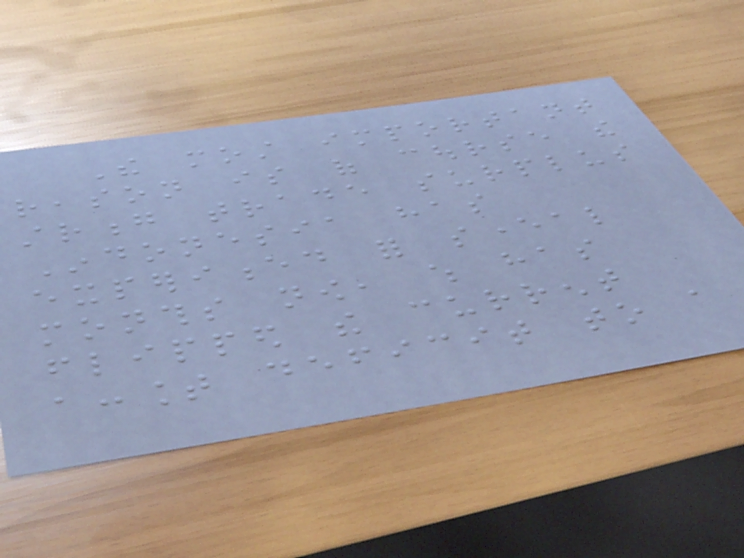The most important
reason is of course the
strong trade surplus
Indonesia has
experienced for several
months now, which has
flipped the current
account deficit to a
